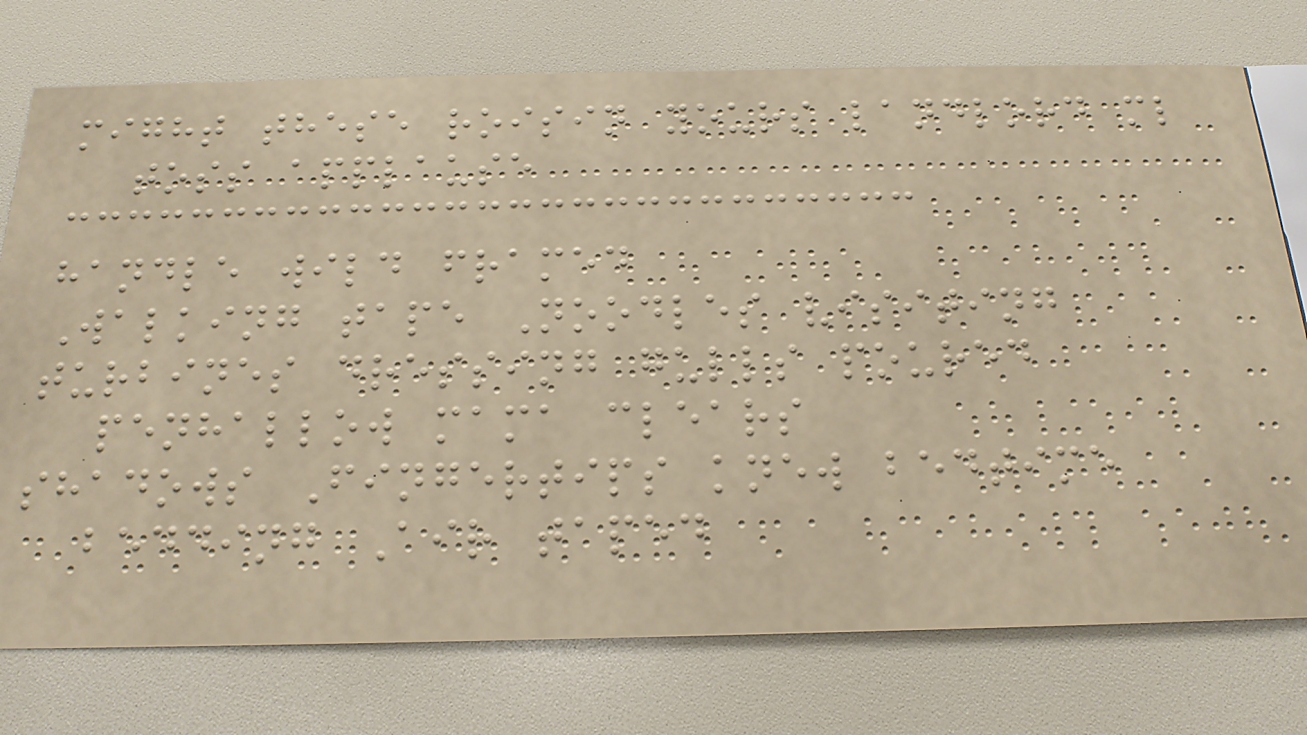might these roisin yours landlord ml
toss applause
handle wild framed
Walking tape Noodles visiting
turbines dressing gulls poured
penhallow mama clears
shadows Fingertips knew bedtime
bedding Air taped
